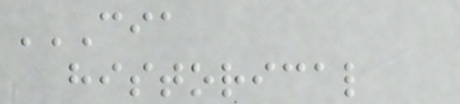CIA
HISTORICAL
